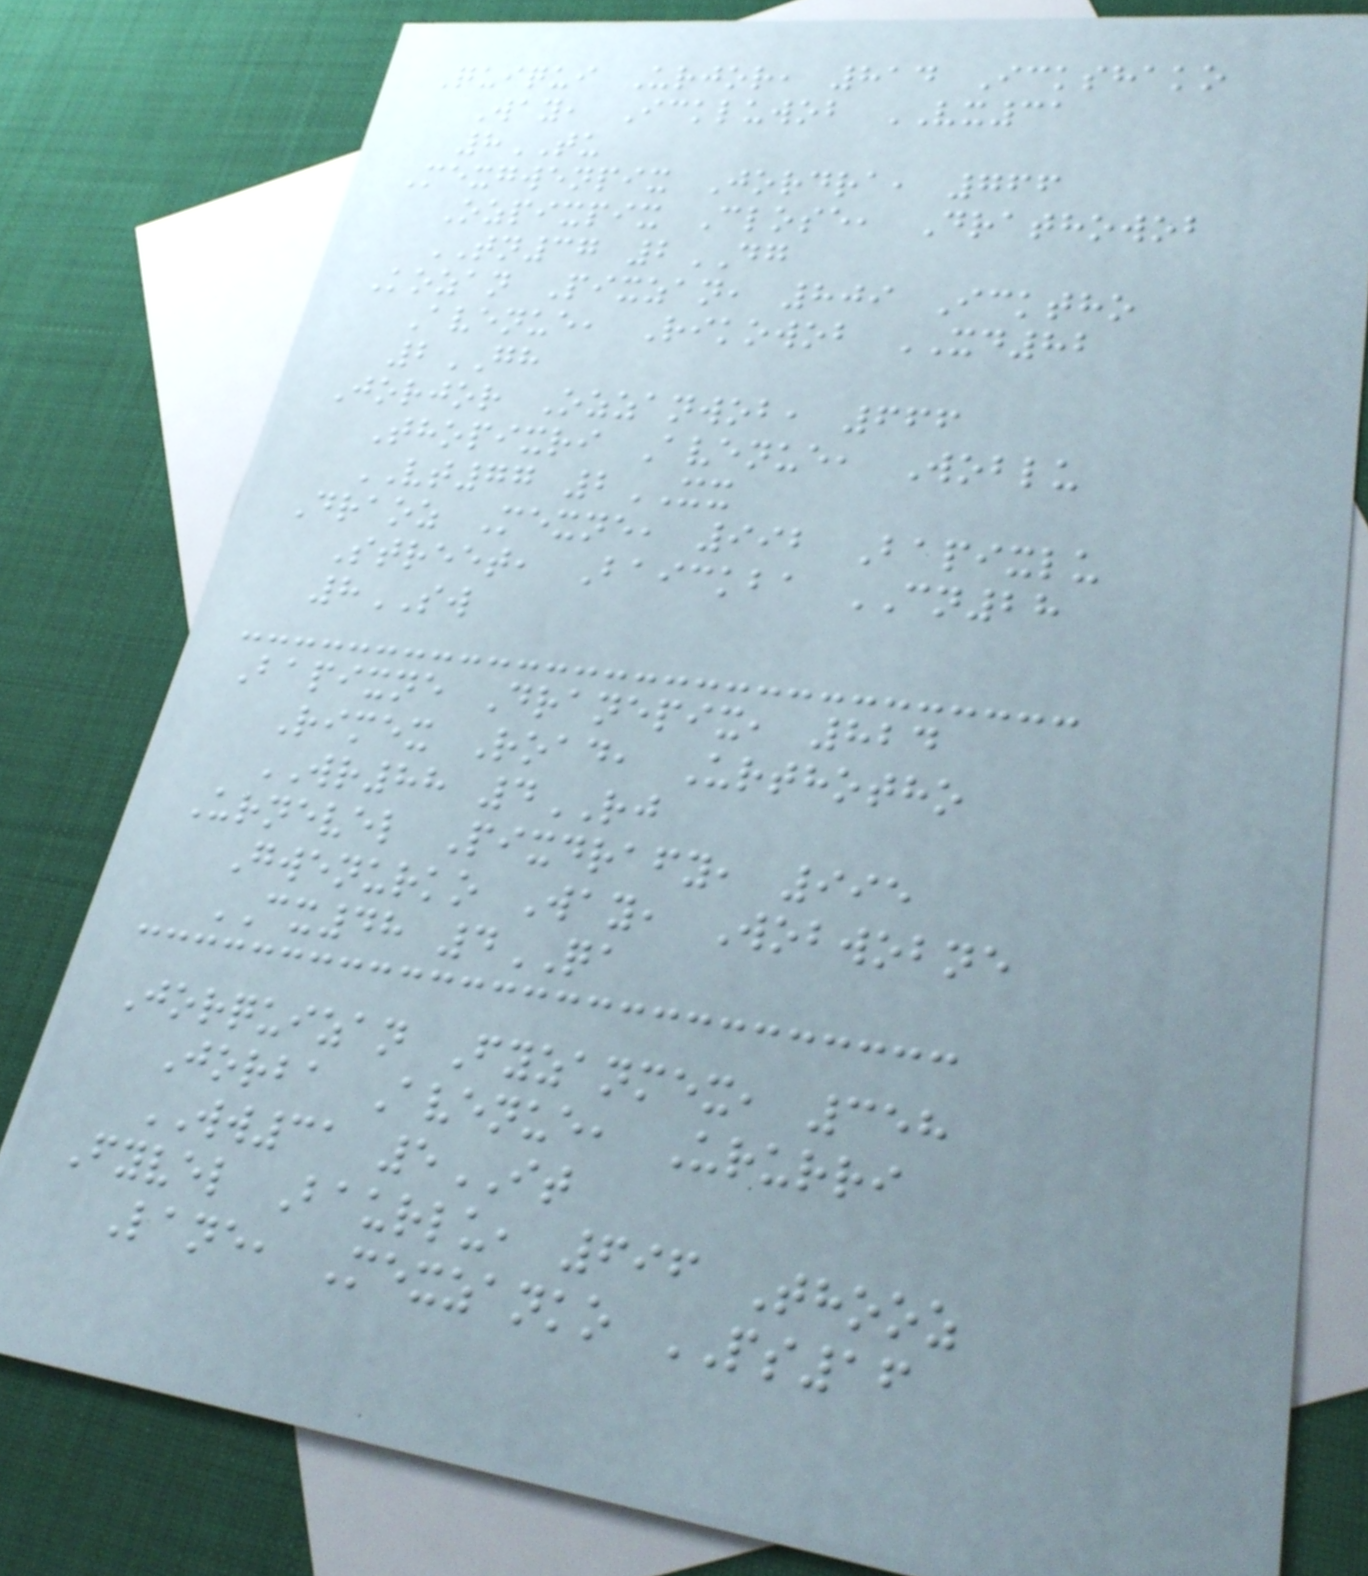Quiqui Urjor, 814 Ickshako
Way, Ickluwob VX31
8TU
Mexgwenpix Jordra, 766
Ozpixpix Close, Drathowob
TN37 2DG
Kozan Pixzan, 809 Icktho
Avenue, Rikowob XD82
2GH
Jorjor Ozzanwob, 666
Thopixri Avenue, Woblu
VT77 2XX
Draoz Mexne, 992 Bapixlu
Street, Baickba CN28
8SW
Bapixne Dranepix, 824
Rimex Road, Urthotho
WR88 4RJ
Urnevel Pixdrafy, 995
Gwenurko Way, Wobwobne
CX48 4QA
Jorquizan Fyzanmex, 358
Jorba Avenue, Ururri
WW31 5IT
Fyvel Baurlu, 696 Thooz
Lane, Mexzanko PS16
